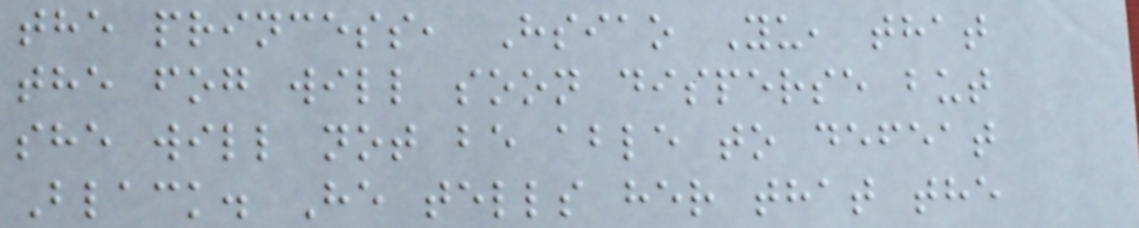the princess, Hsiao Yu, that
the fog will soon disperse but
she will not be able to defeat
Black. He tells her that the
